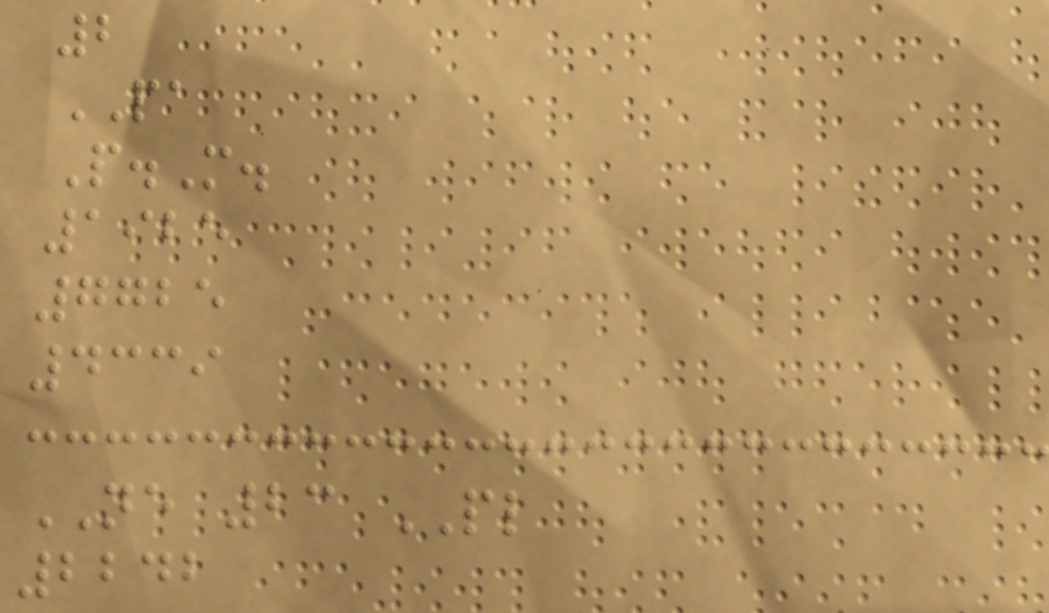2
PA
P.M.
1925
7725
4339
NE 23 PL
2242
